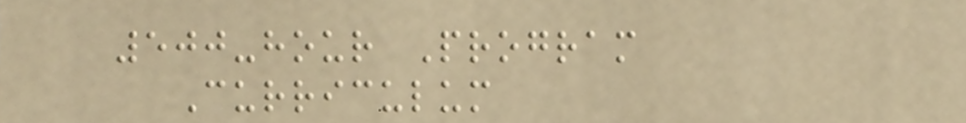500-hour Program
Curriculum
